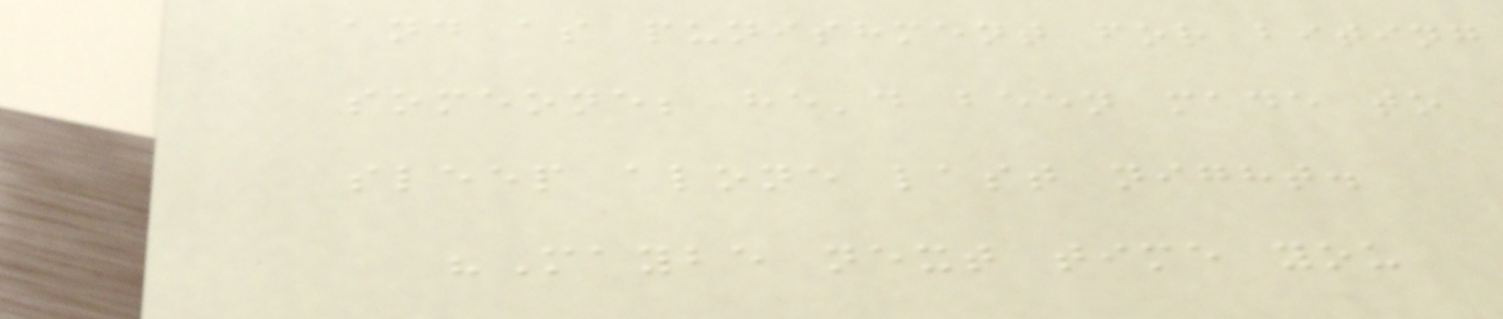and as punishment for biting
someone; he'd been made to
sleep alone last night.
"Maybe next time you
